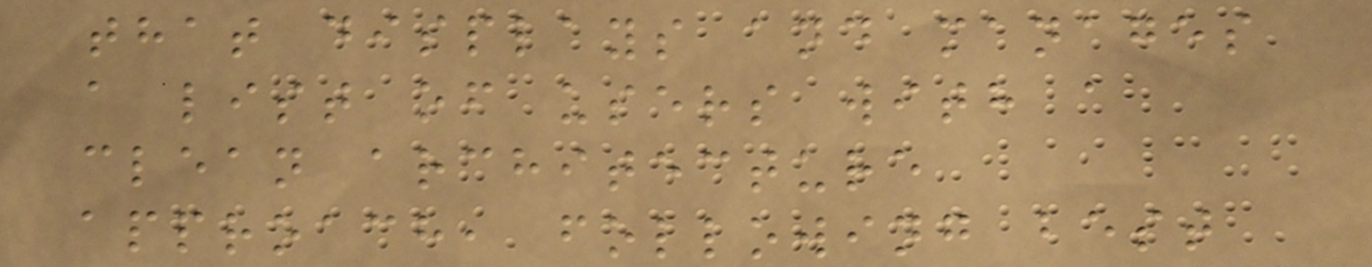that displays and manages
a list of users with a
clean architecture
approach, following best
